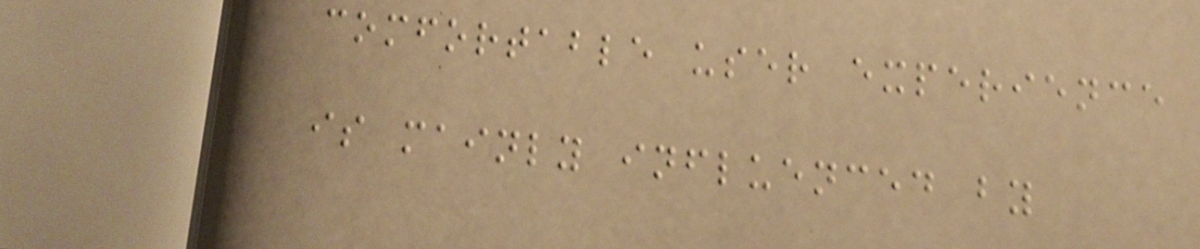comfortable user experience
is mainly influenced by
